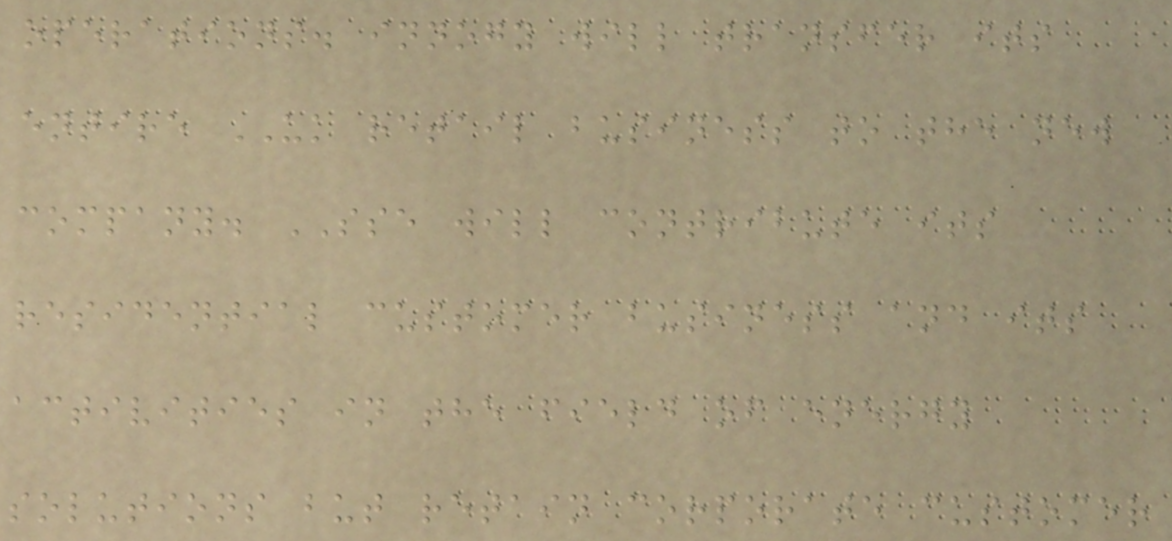operations. innogy will transfer its
entire UK retail business to the new
company. SSE will contribute its
residential customer business and its
activities in the field of energy
solutions but retain corporate customer
